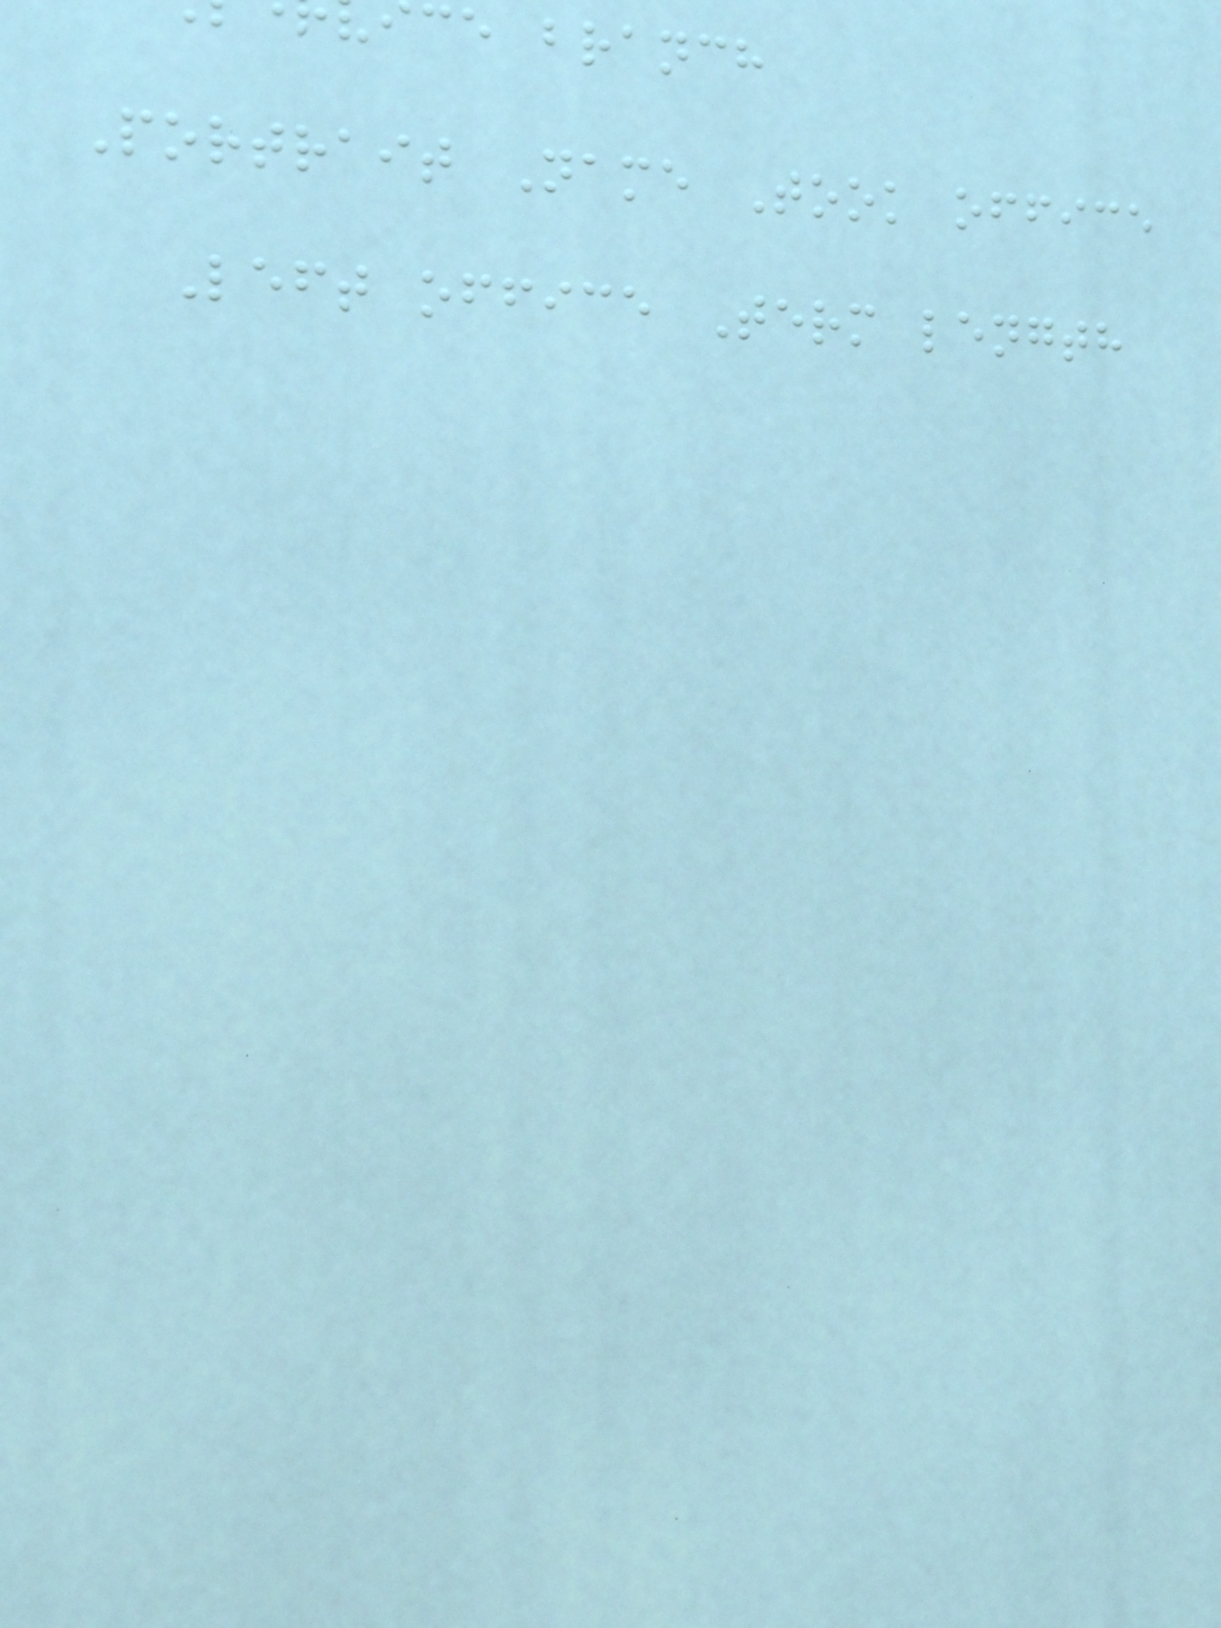ce branch
Portrait Name Took office
Left office Term length
